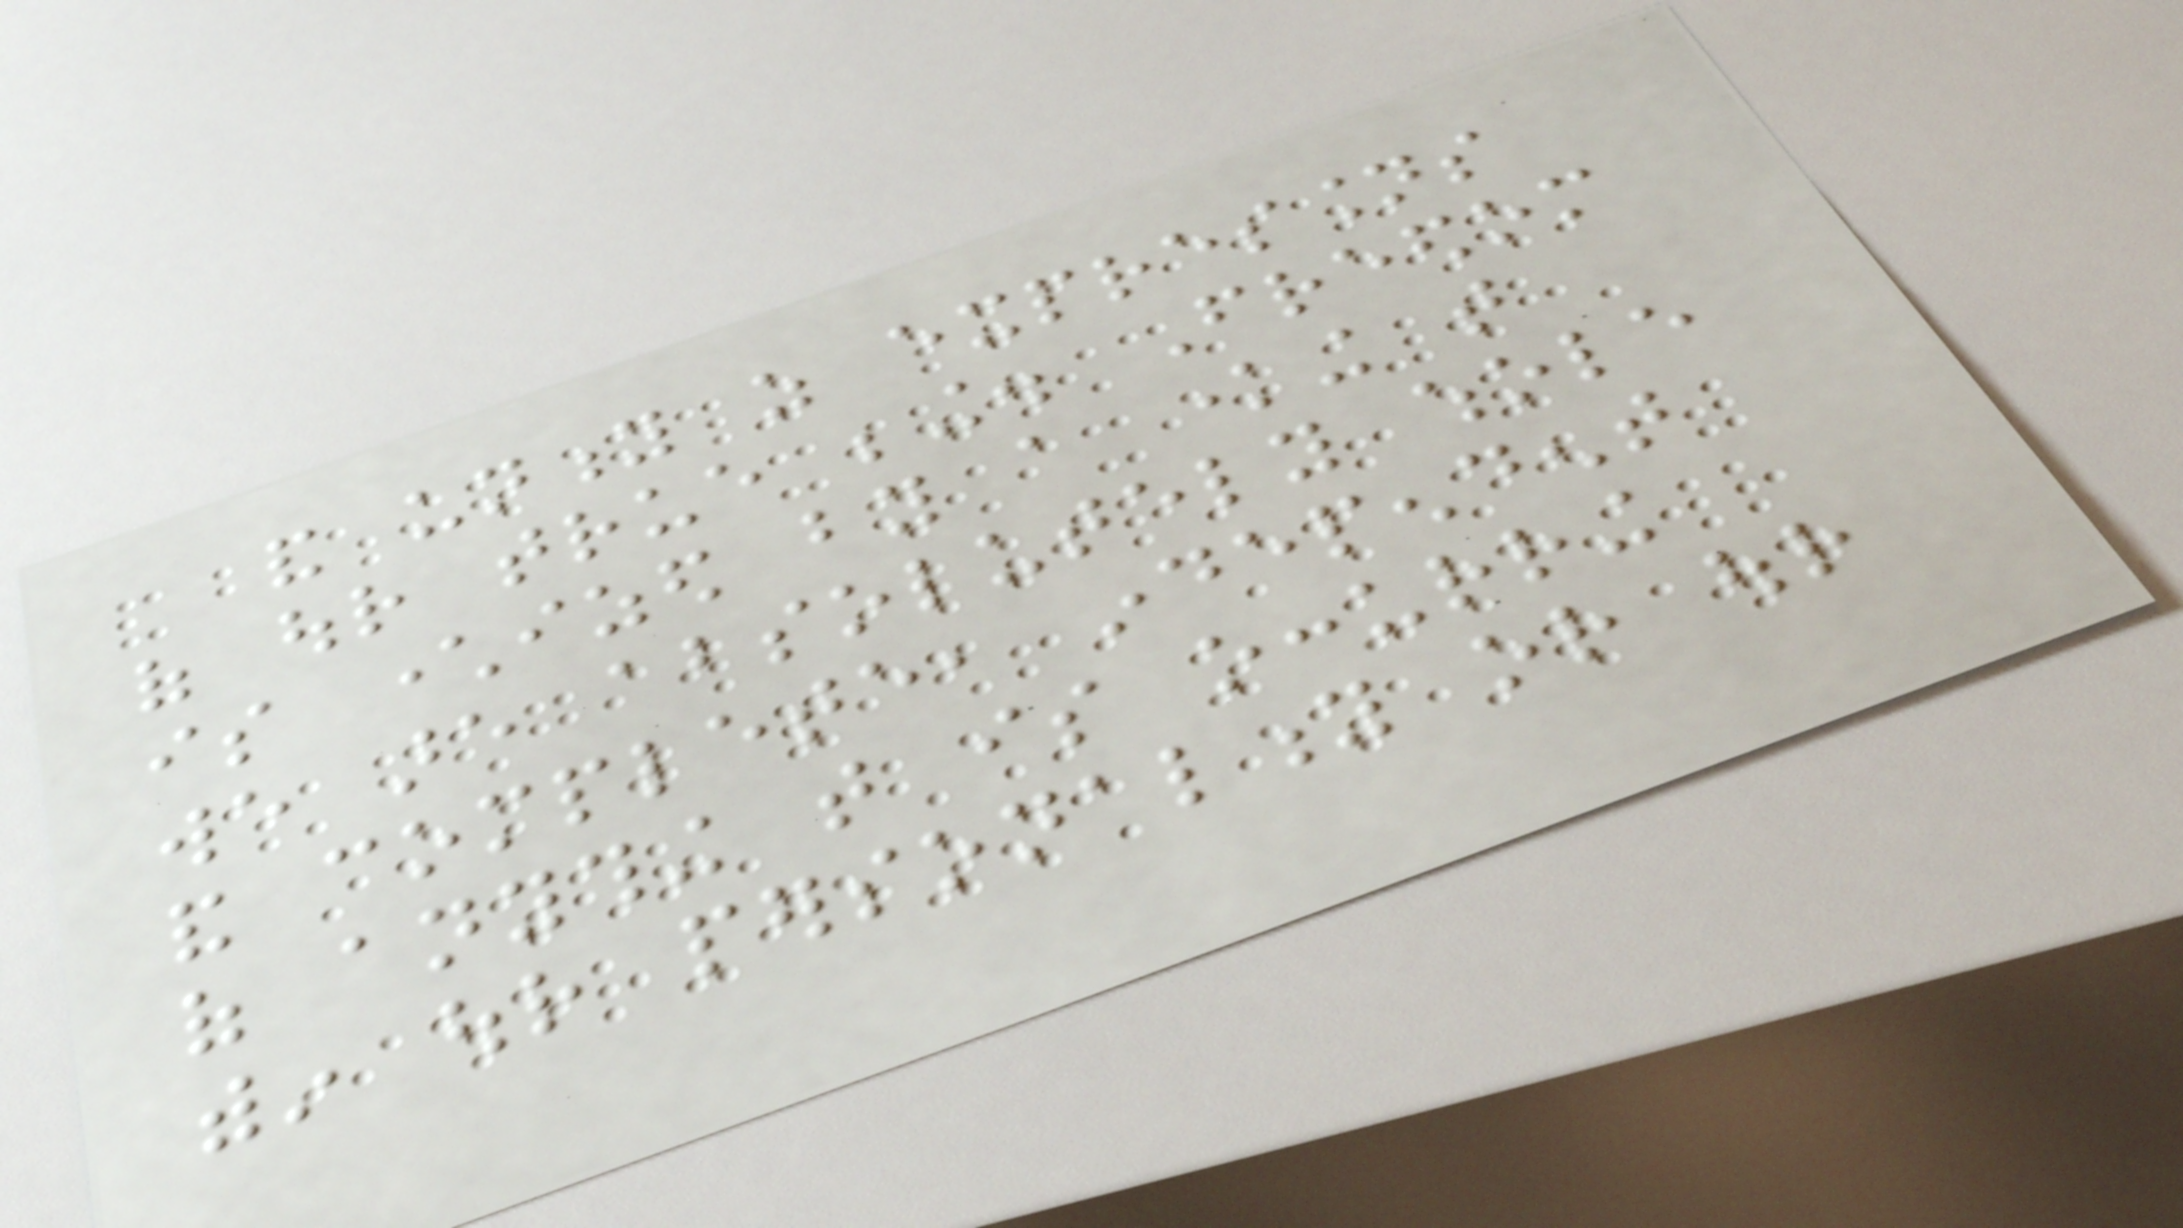and unity as expressions
of our true being. Freedom
is characterized by a knowing that
we are absolutely whole
and complete, independent
of anything that is occurring
within our personality or our
